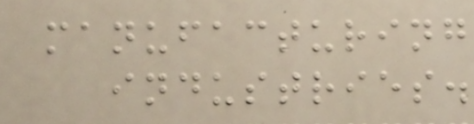manufacturing
industries.
